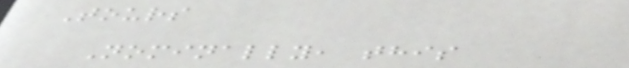Tours
Nominally, this
